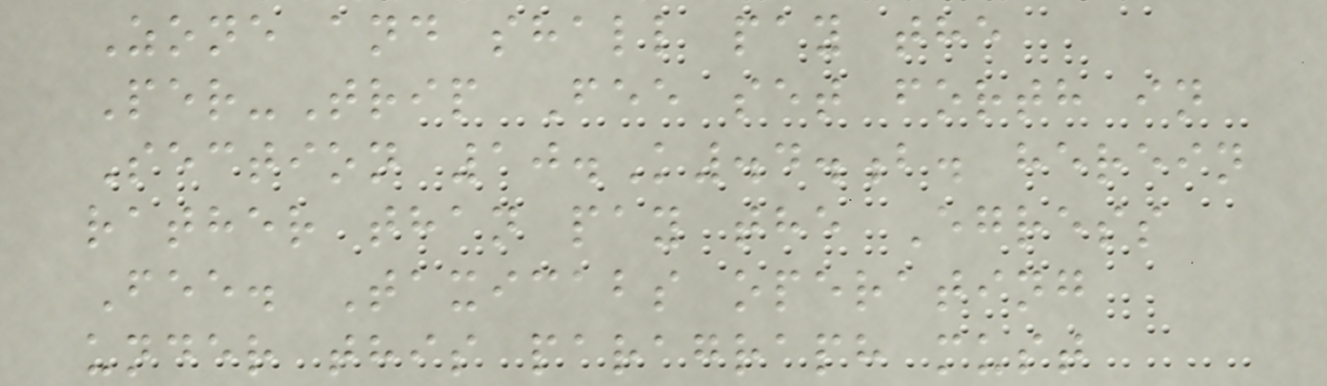Zone and shall pay the
Per-Trip Fee set forth in
Section 10.K.4.b. herein
rather than pay the Egress
Fee. Taxicabs operating
under this paragraph must
